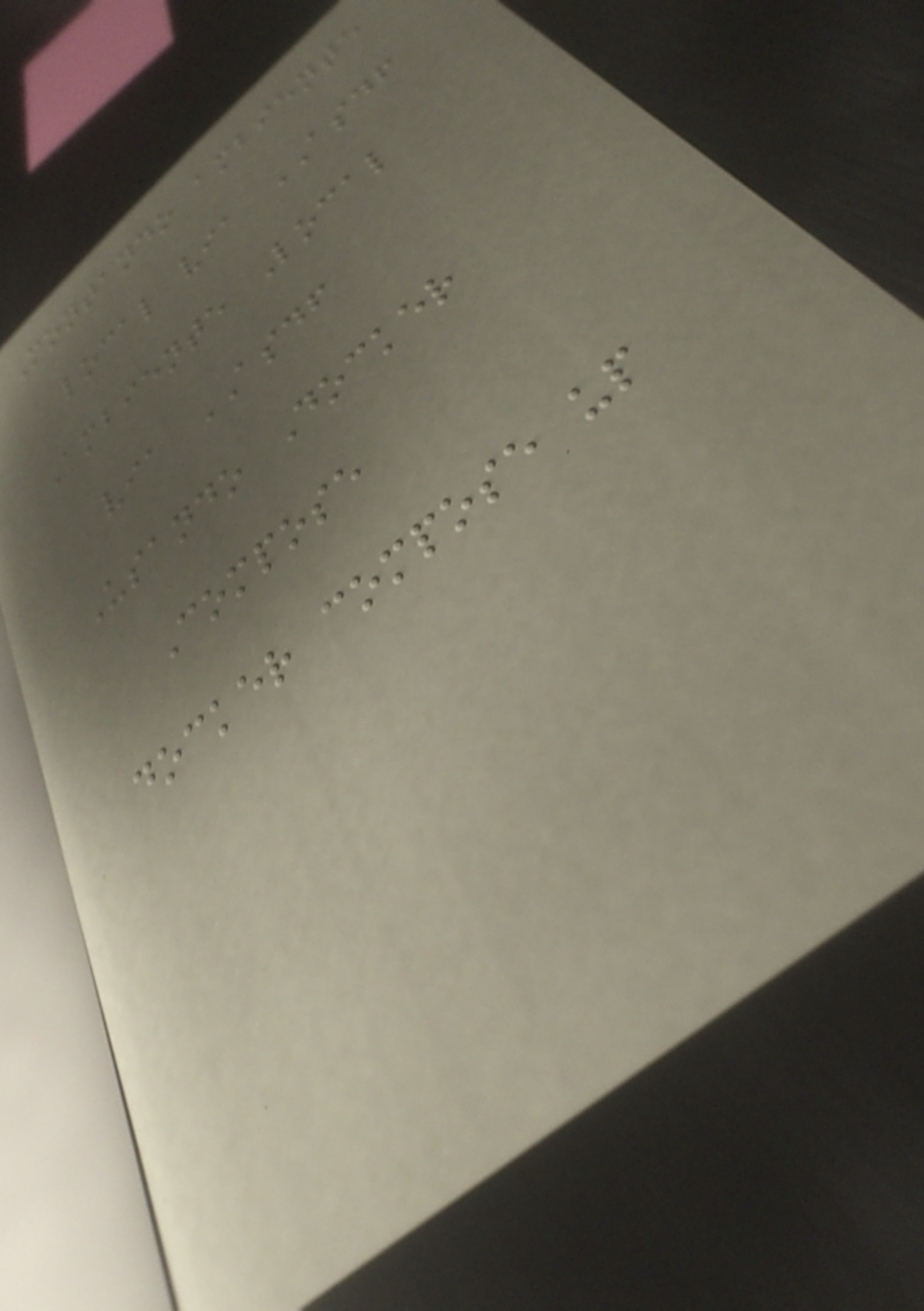Montando ambiente
local via ASDF
Ambiente Local
via ASDF
Usando Docker
Compose
docker compose up
